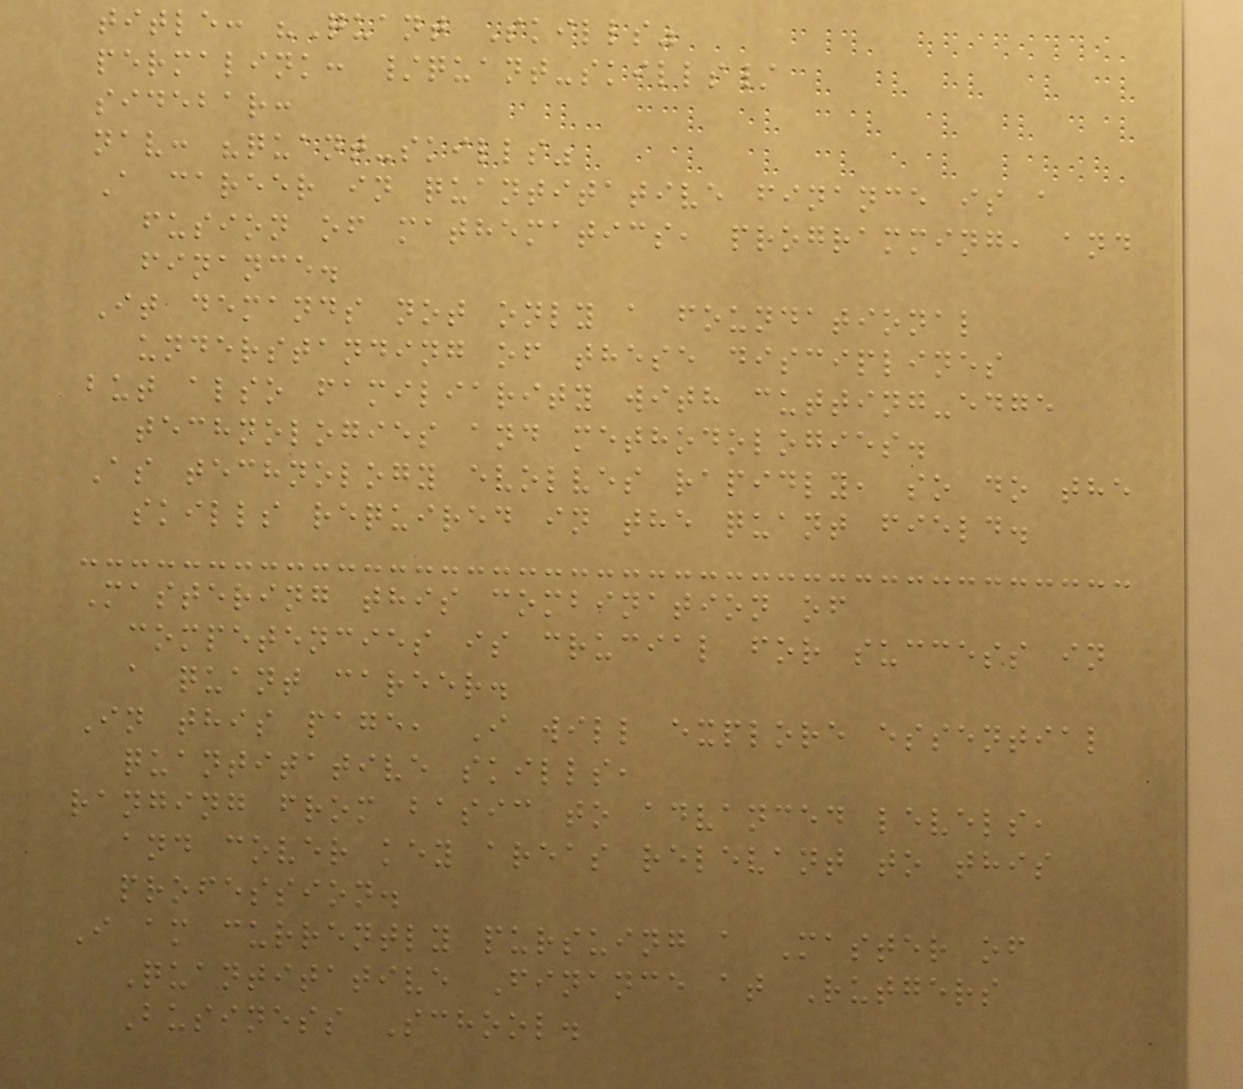title: "Quant Skills"
permalink: /quant-skills/
sidebar:
nav: "quant-skills"
A career in quantitative finance is a
fusion of mathematics, programming, and
finance.
It demands not only a foundational
understanding of these disciplines
but also familiarity with cutting-edge
technologies and methodologies.
As technology evolves rapidly, so do the
skills required in the quant field.
Mastering this combination of
competencies is crucial for success in
a quant career.
In this page, I will explore essential
quantitative skills,
ranging from basic to advanced levels,
and cover key areas relevant to this
profession.
I am currently pursuing a Master of
Quantitative Finance at Rutgers
Business School.
